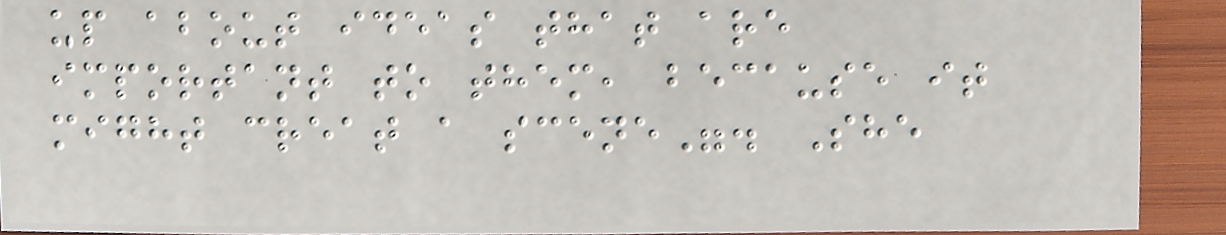up about ideas that are
important to them, because it
might creat a scene". She
